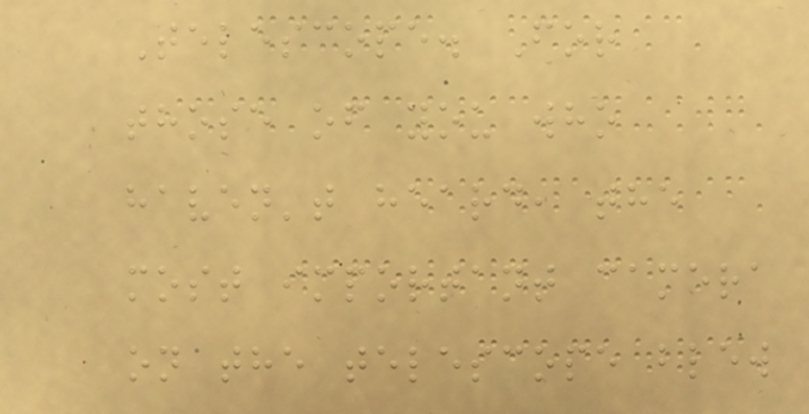Telescope. For
those of you who
haven't heard, the
most important camera
on the telescope blew
